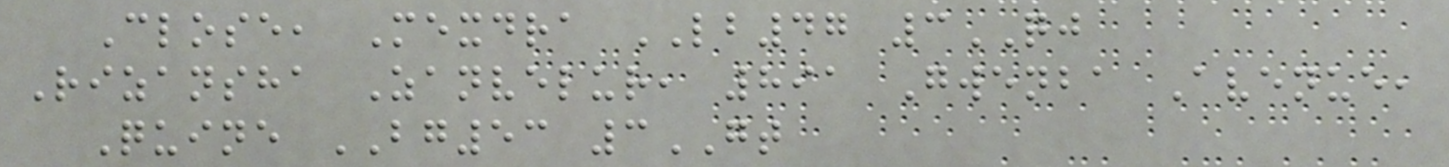Close, Mexdra LB47 3QJ
Rizansha Zanvelur, 891 Gwenba Avenue,
Quine BG53 3GT
